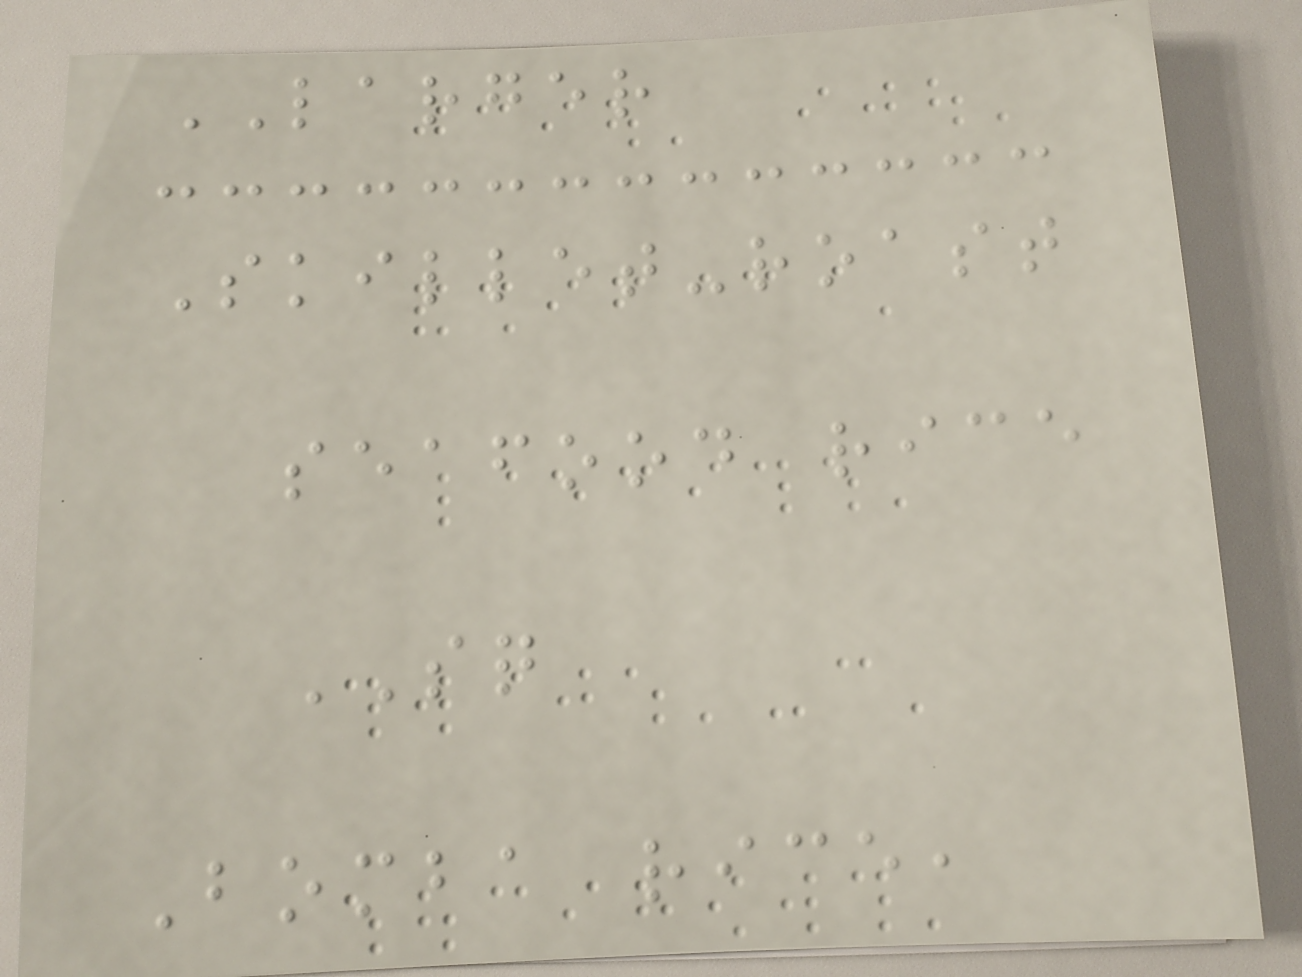LARGER
Skillet-roast
seafood rice
SQ
Bomba rice,
